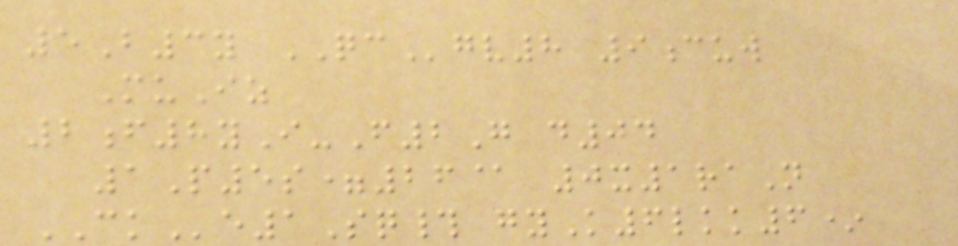5B3y QCgv8 9cuw
MuIz
2f8yI-F2G d04
1P5s=26@ 0x1raN
CKe1Sq# gyK6lkk6*
